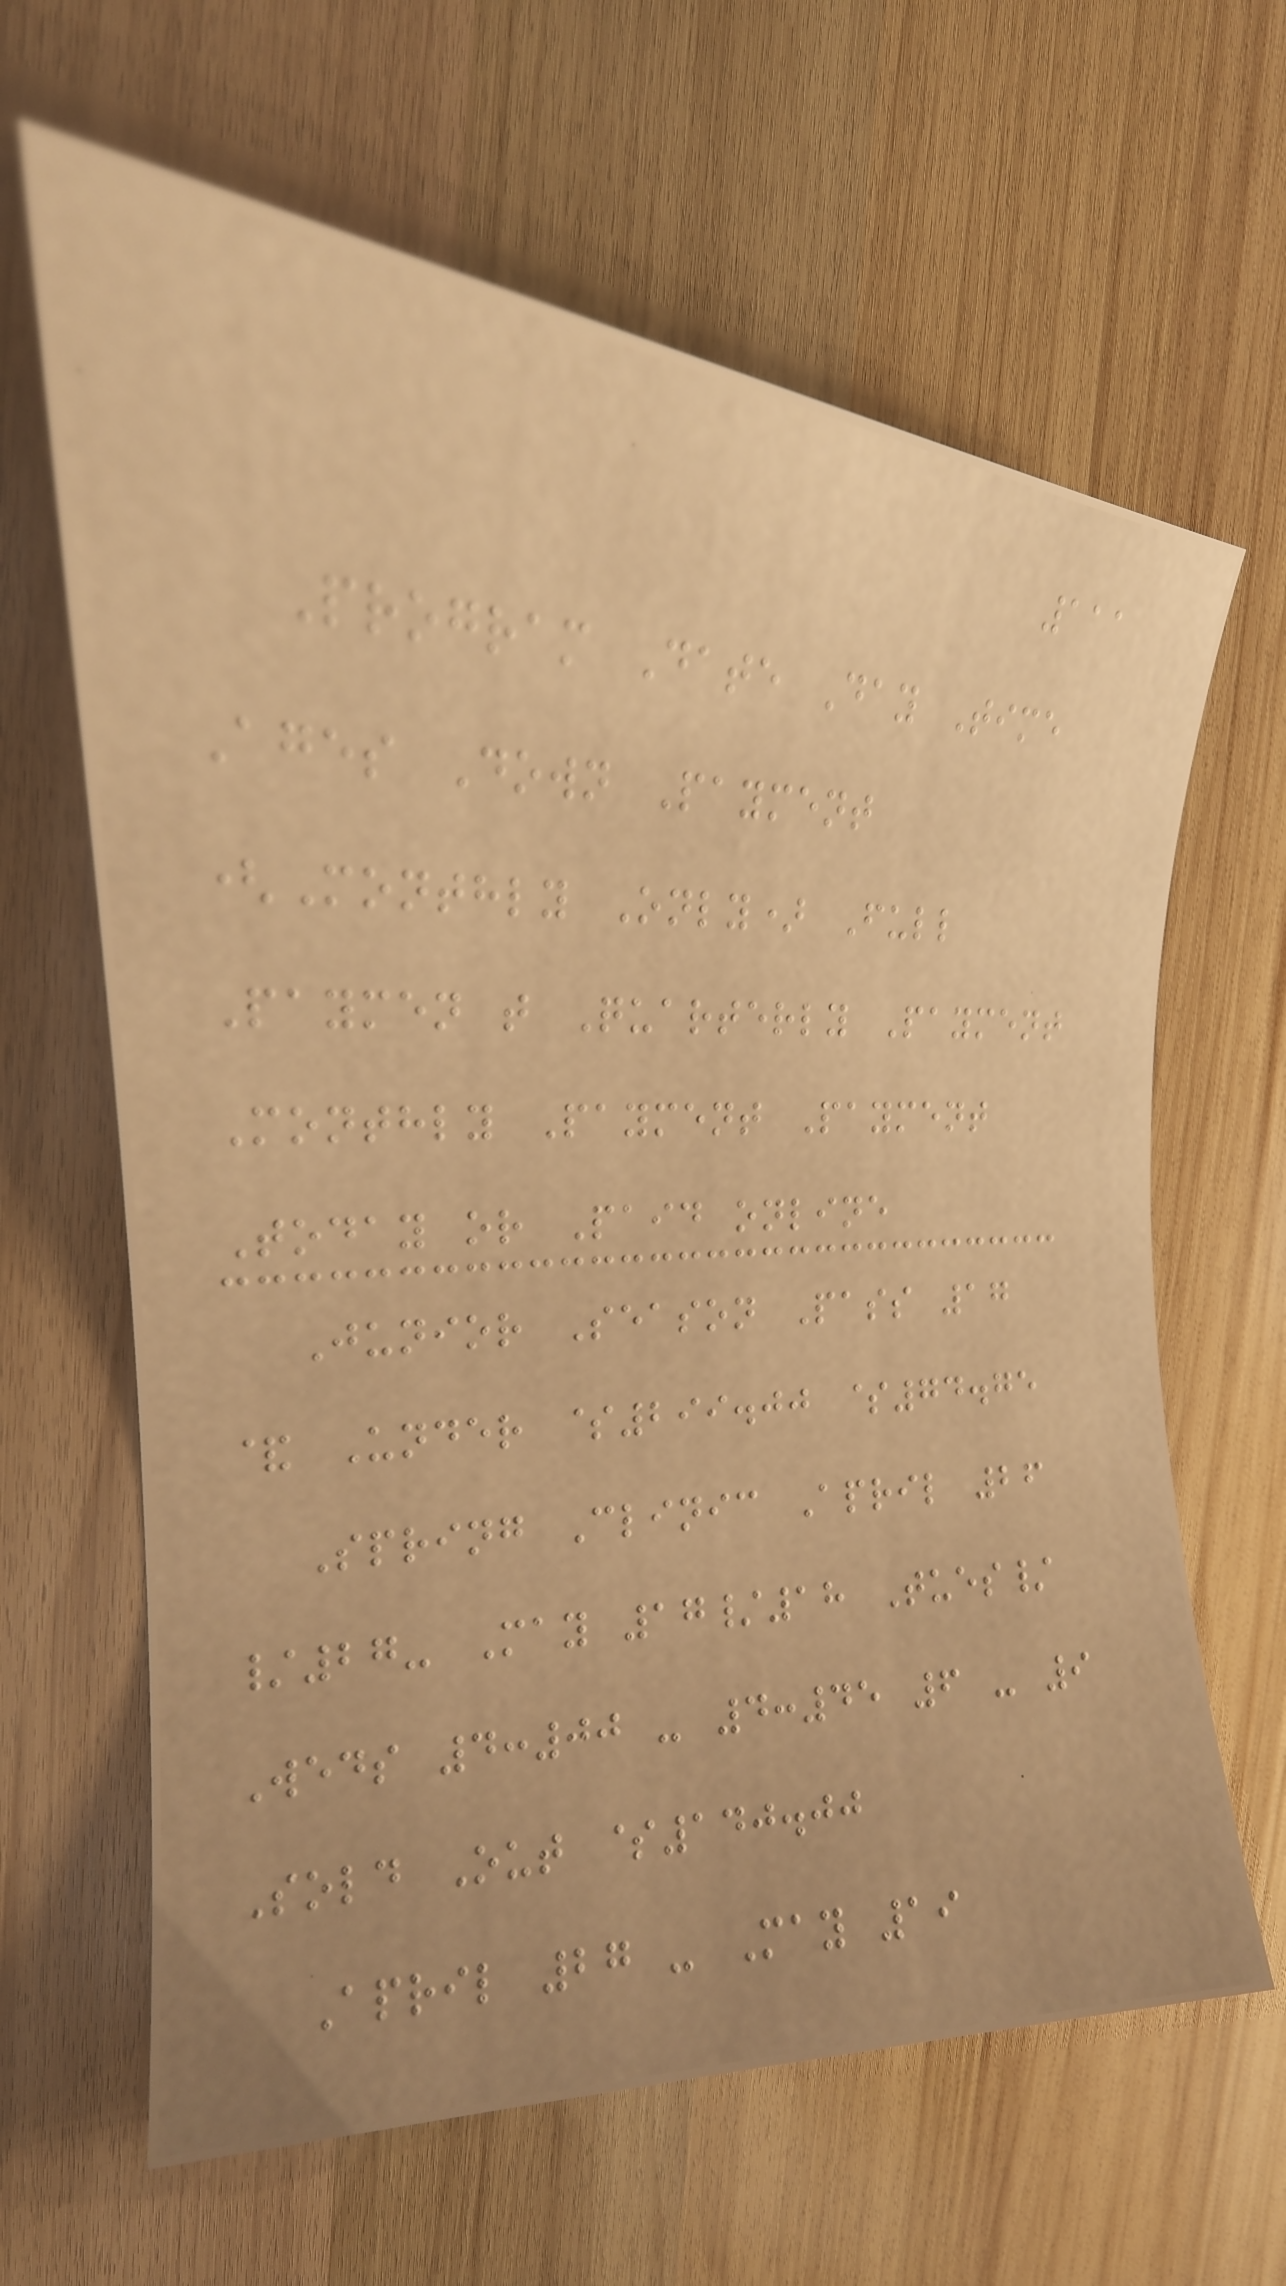111
Program Date Day Time
Ages Down Payment
(Monthly Only) Full
Paymen t Quarterly Payment
Monthly Payment Payment
Today or Paid online
Junior Season Pass 17
& Under $299.00 $74.75
Spring Clinic April 26
/27- May 17/18 Tues/
Weds 4:00 - 4:45 6 - 9
Sold Out $140.00
April 27 - May 19
